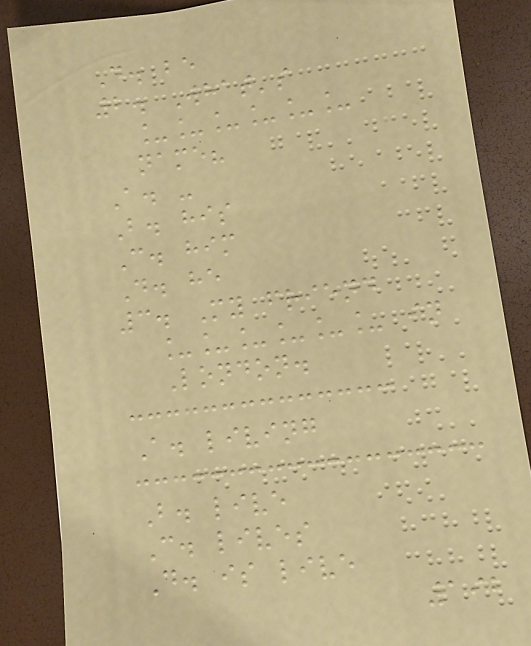D. be
2. What's
______
name?
A. -
B. his
C. him
D. he
3. My friend
______ in
London.
A. living
B. live
C. lives
D. is live
192
